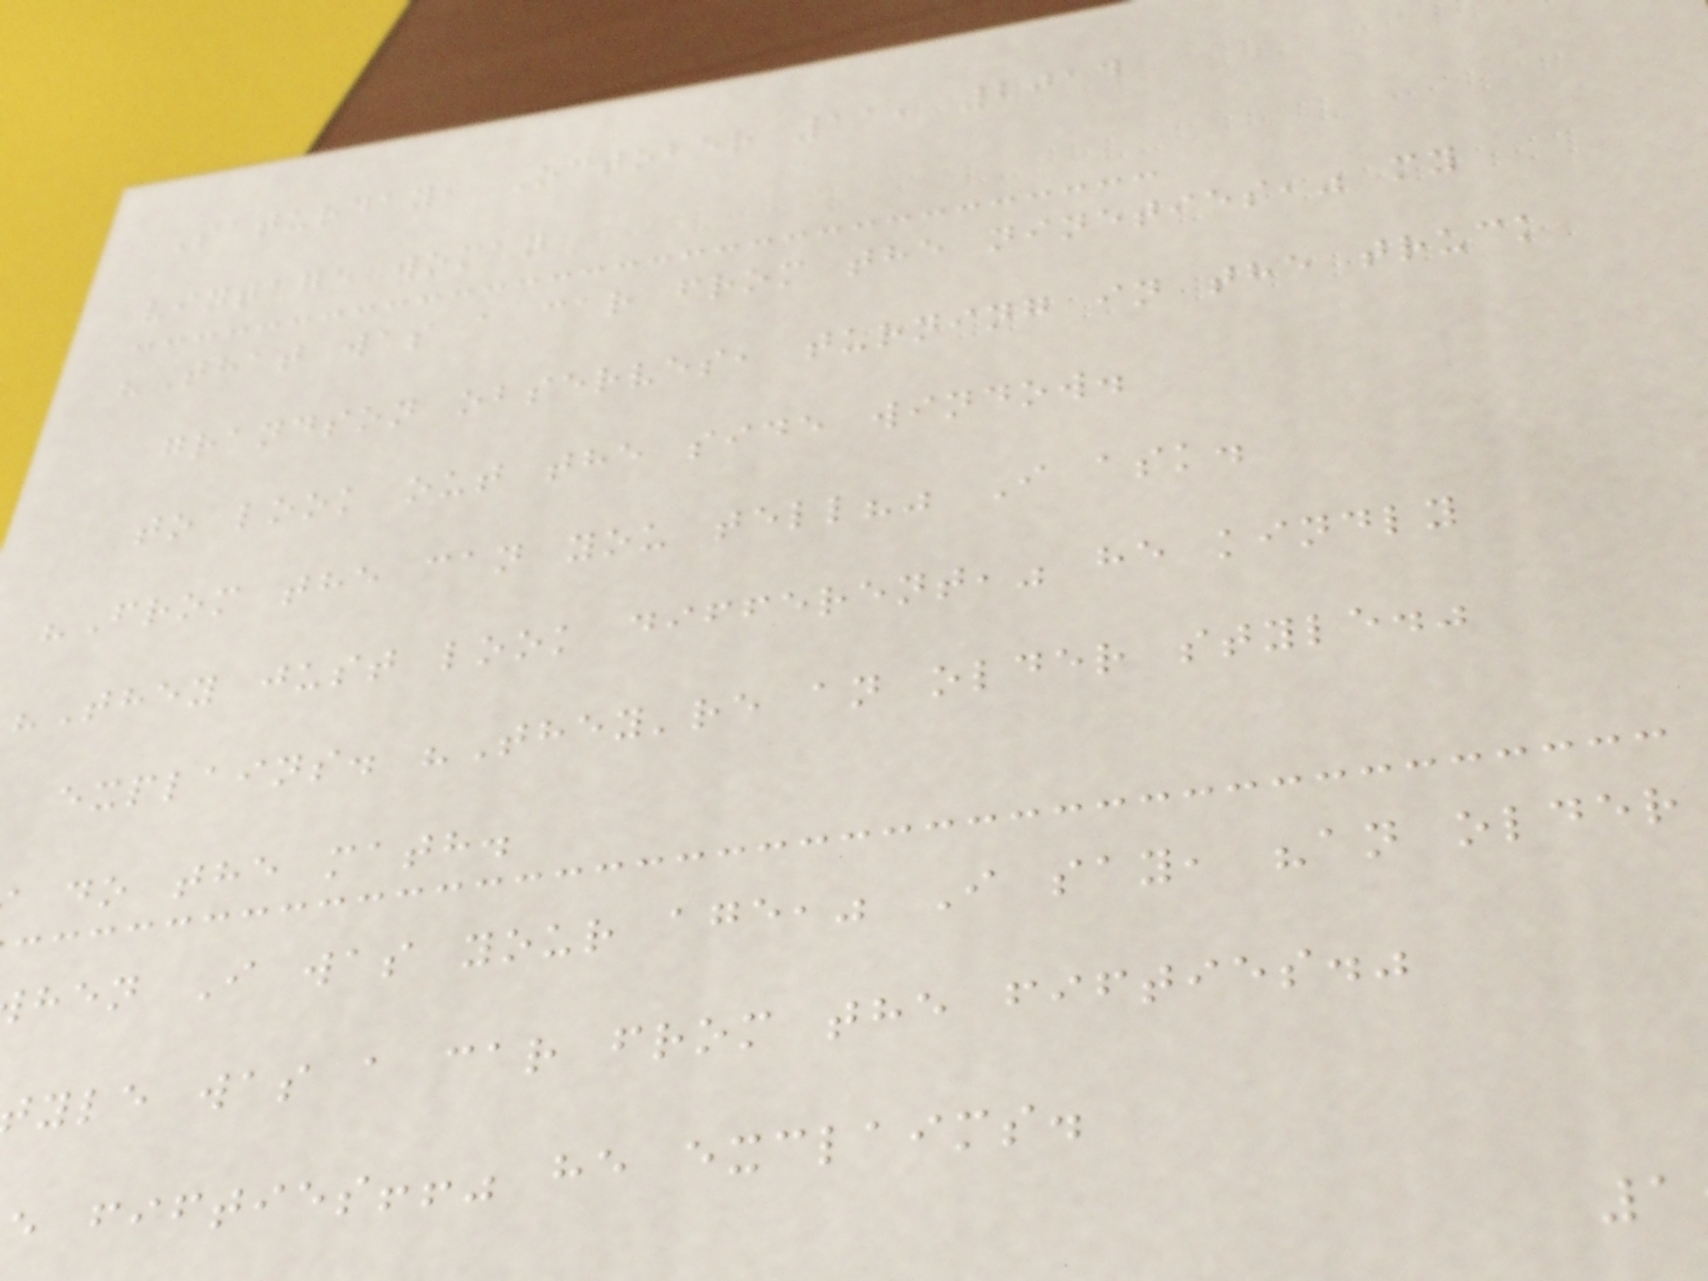Saturday, October 11, 2014
vintage woman
"That was a car from the nineties," my
grandson observes, turning in the truck
to look out the side window.
"From the can you tell?" I ask.
"They just look different," he kindly
explains. "They're an older style."
do the math.
hen I was your age," I say, "an older
yle was a car from the fifties."
e fifties!!" he exclaims.
